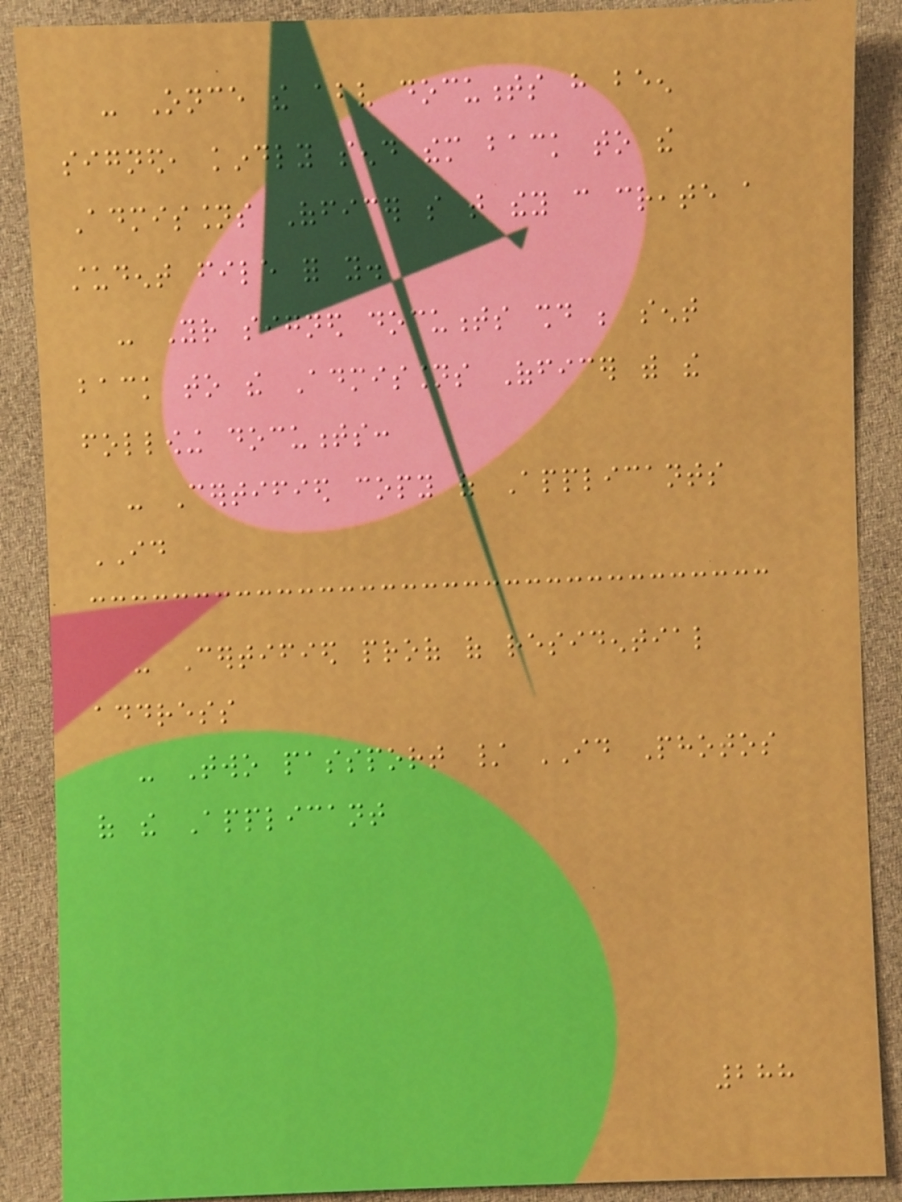- Once the above documents have been
signed, kindly send them back to the
Admissions Officer so that they can create a
student file for you.
- Your signed documents should be sent
back to the Admissions Officer with the
following documents:
- Certified copy of Applicants
ID
- Certified proof of residential
address
- Two passport / ID Photos
of the Applicant
288
